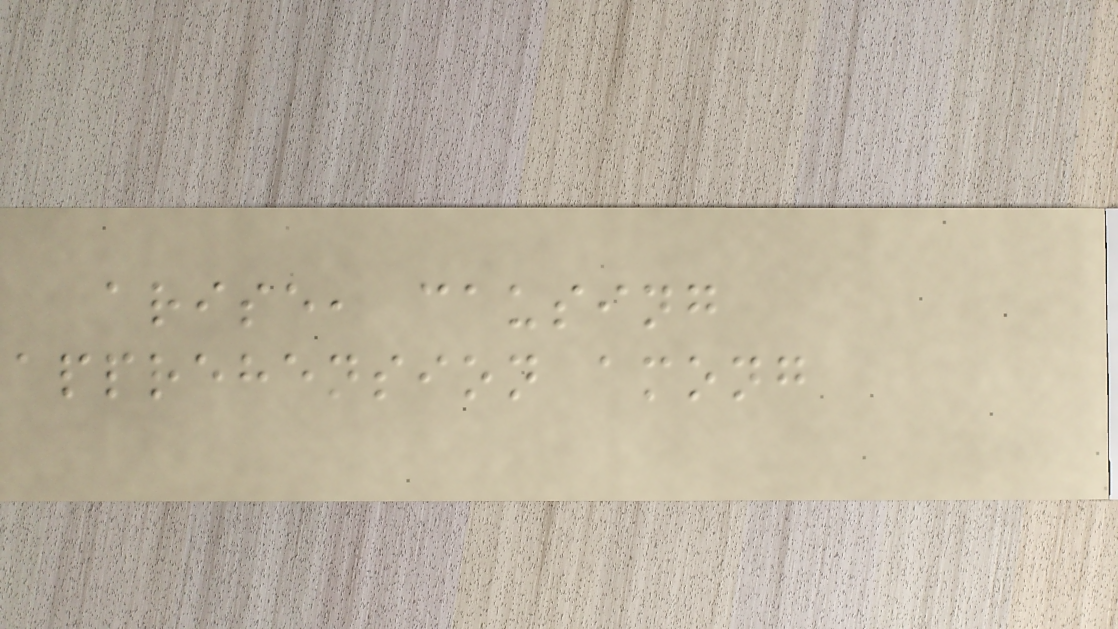arise, causing
apprehension among
